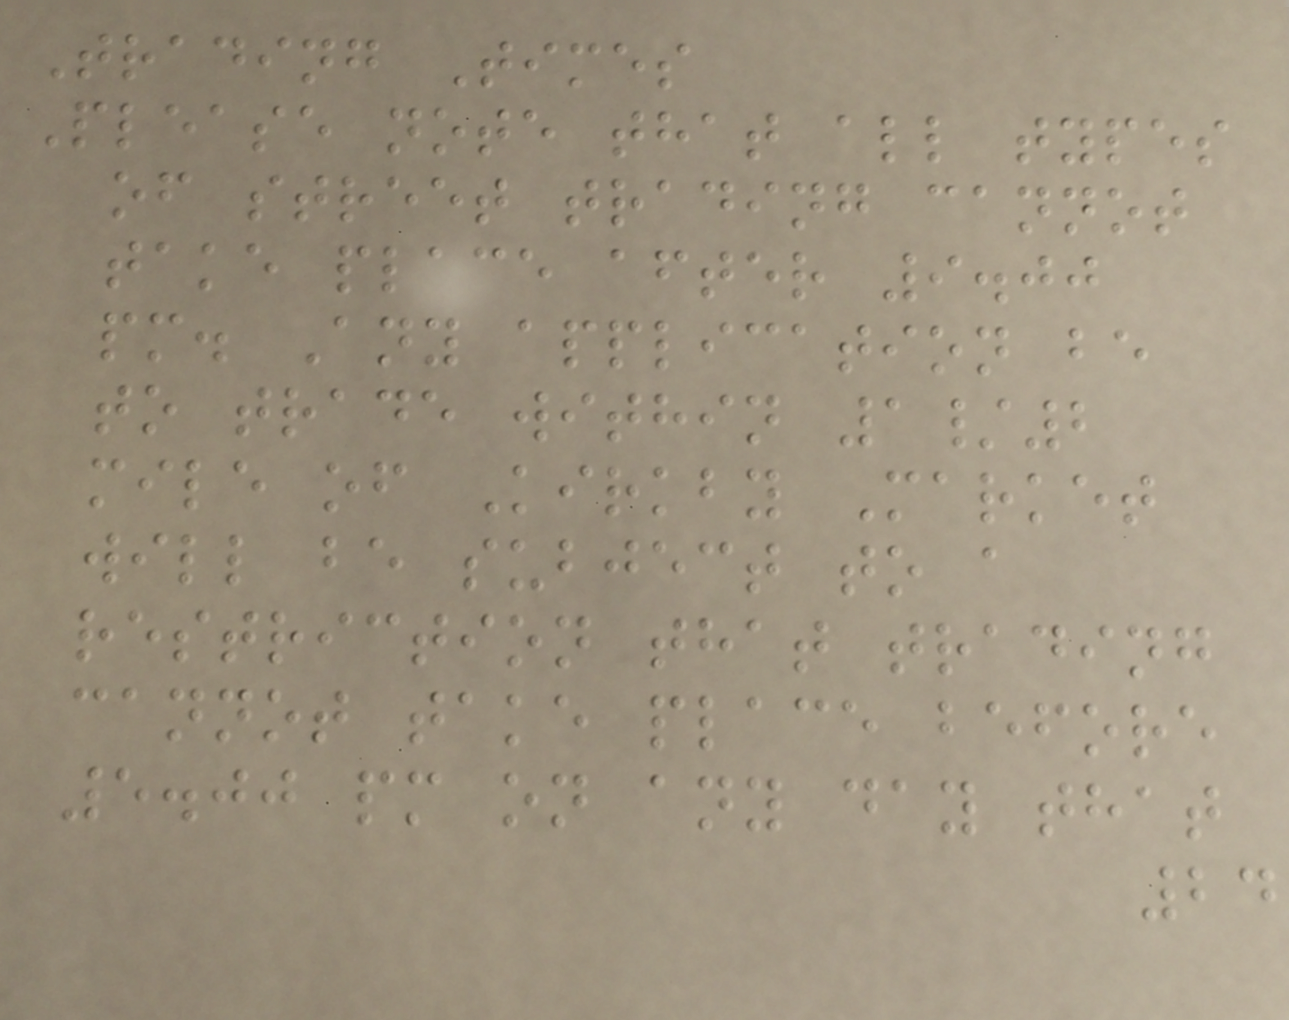Trading Times
Please note that all types
of street trading cannot
take place after 9.00
pm. Any application be
to trade within 1/2
mile of Kirkby Market
will be subject to a
restriction that trading
cannot take place before
5.00 pm on any day that
24
